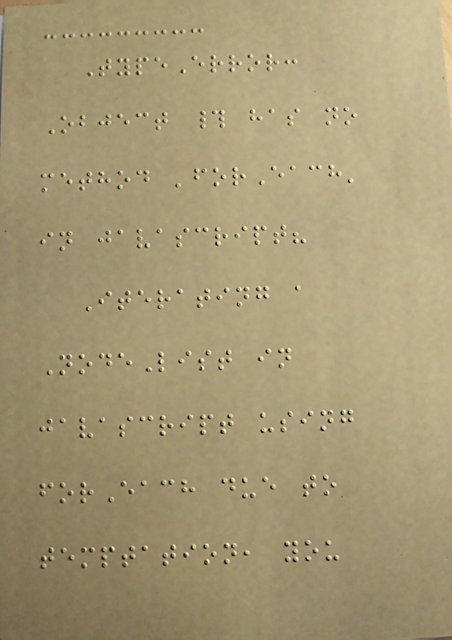TypeError:
Object # has no
method 'forEach'
in javascript?
Iterating a
NodeList in
javascript using
forEach due to
temptation, you
